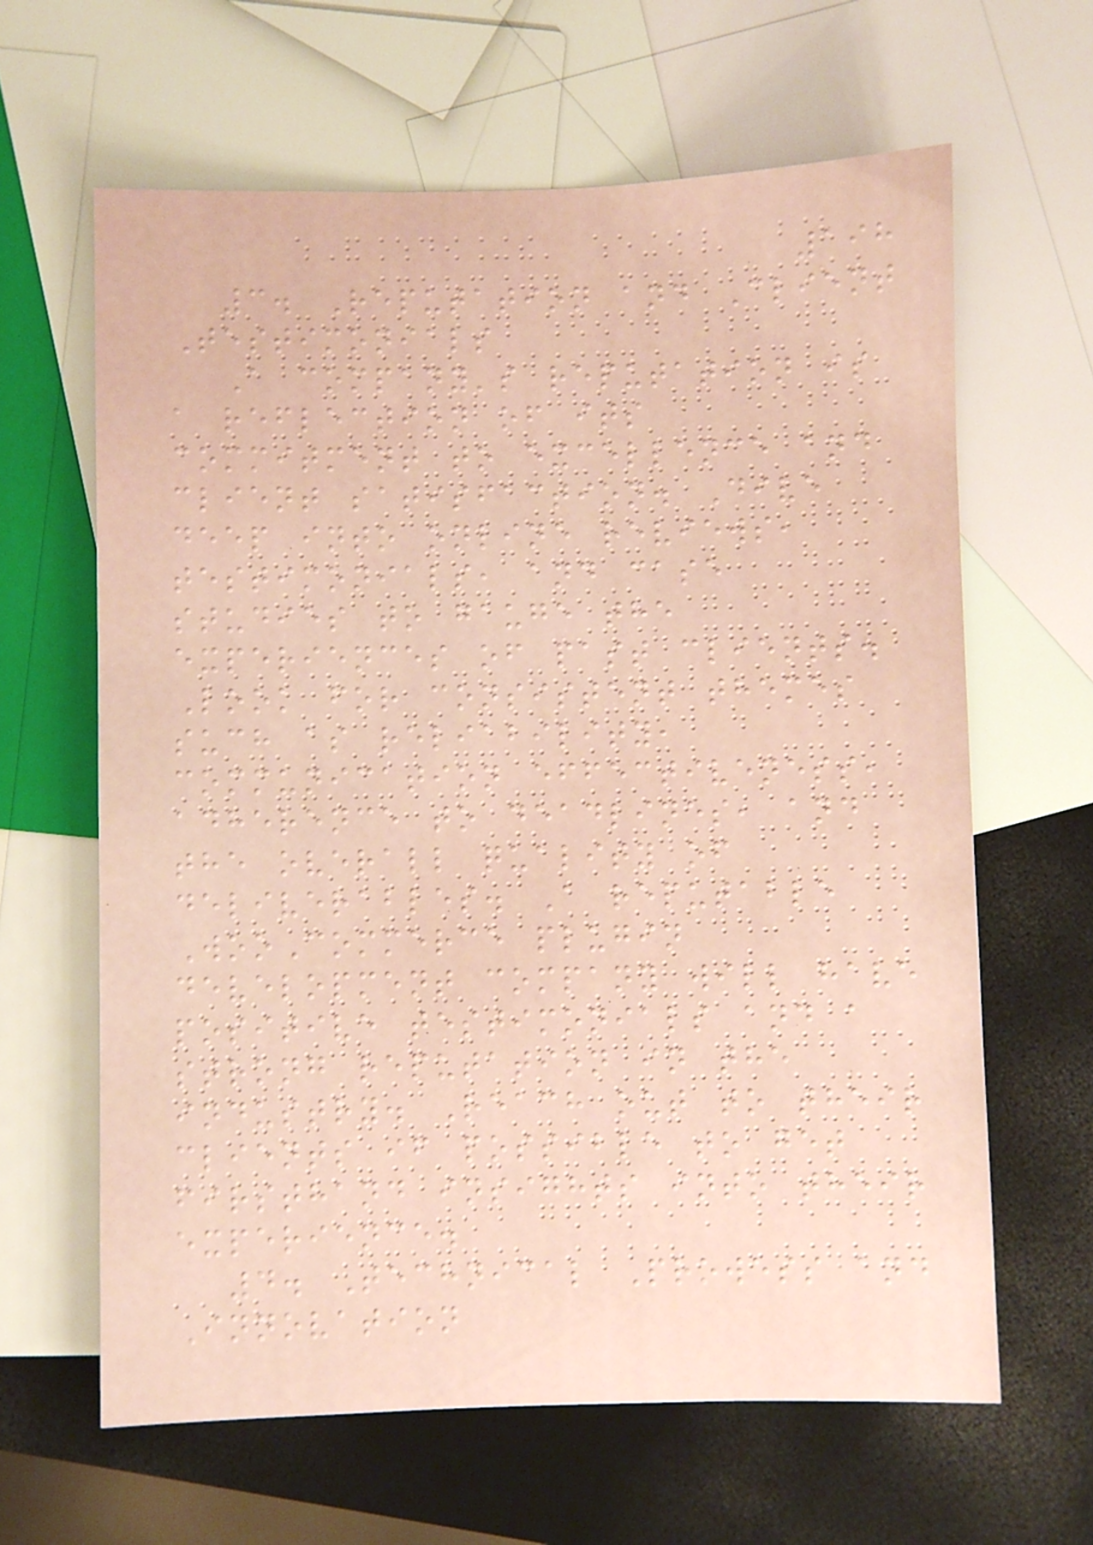198
3. Reputation and Client
Testimonials
A company's reputation is
a reflection of its
commitment to excellence and
client satisfaction. Dive
deep into online reviews,
testimonials, and case
studies to gauge the
experiences of past clients.
Look for consistent themes
such as reliability,
communication effectiveness,
adherence to deadlines, and
the overall quality of
deliverables. A reputable
WooCommerce plugin
development company will have
positive testimonials and a
strong reputation in the
industry. Reach out to their
clients if possible to get
firsthand insights into their
experience.
4. Technical Prowess and
Innovation
